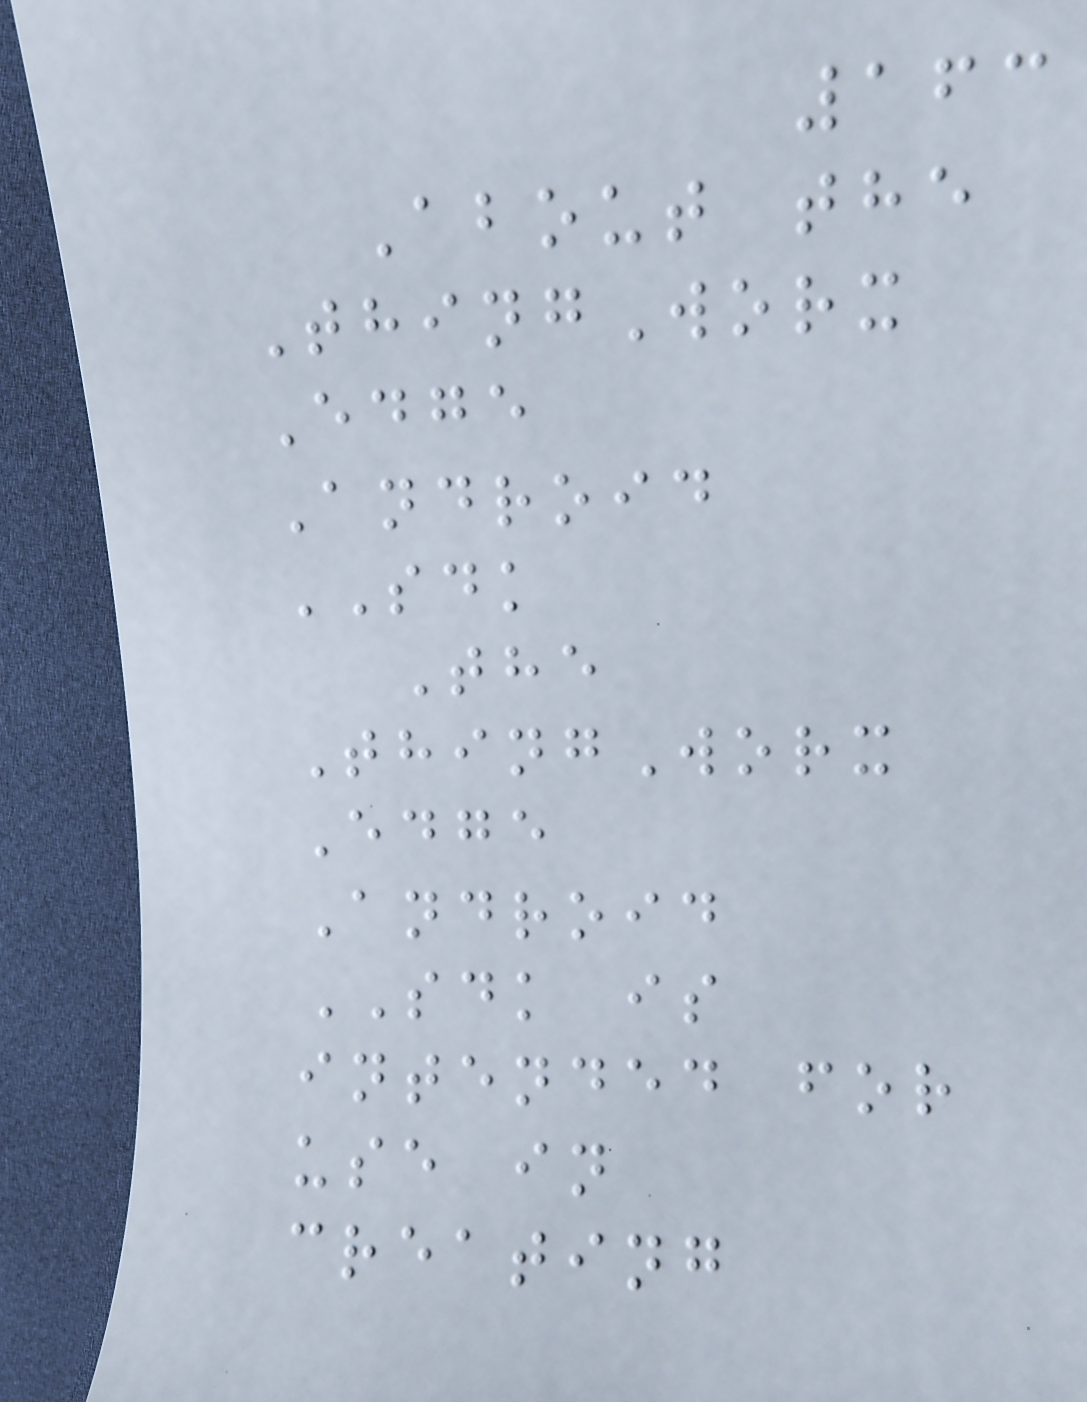163
About the
ThingWorx
Edge
Android
SDK
The
ThingWorx
Edge
Android
SDK is
intended for
use in
creating
